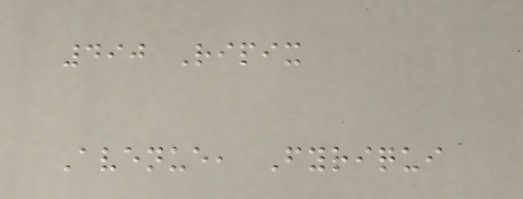490 Ripix
Avenue, Fyriqui
